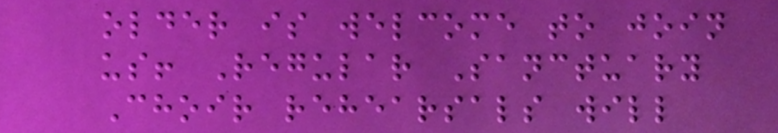older is welcome to join
us! Regular Sanctuary
Choir rehearsals will
